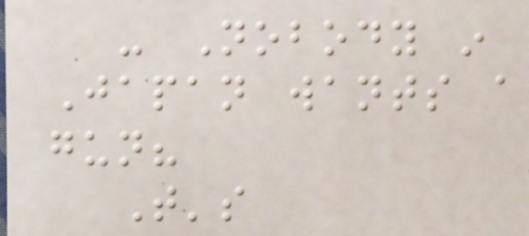- Nobody in
Japan wants a
gun?
That's
